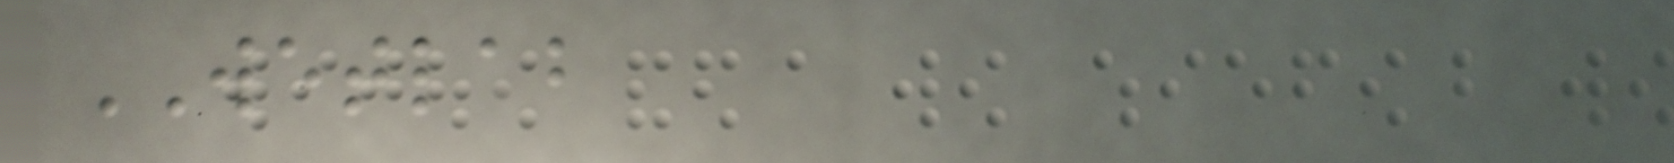WETLAB
